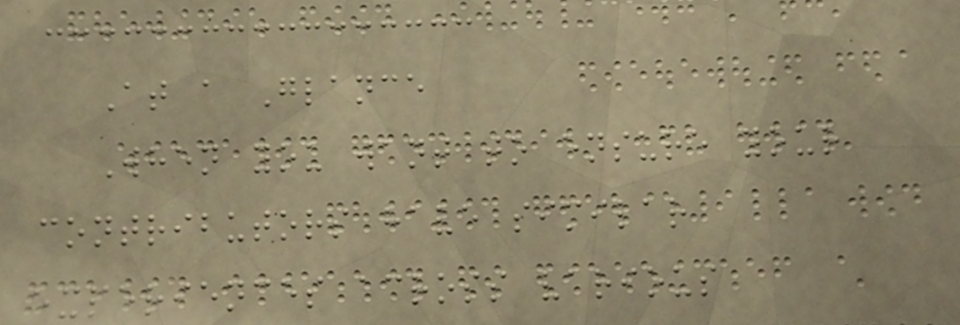At a Glance
When you want to ensure your
contributors have similar
experiences across various
